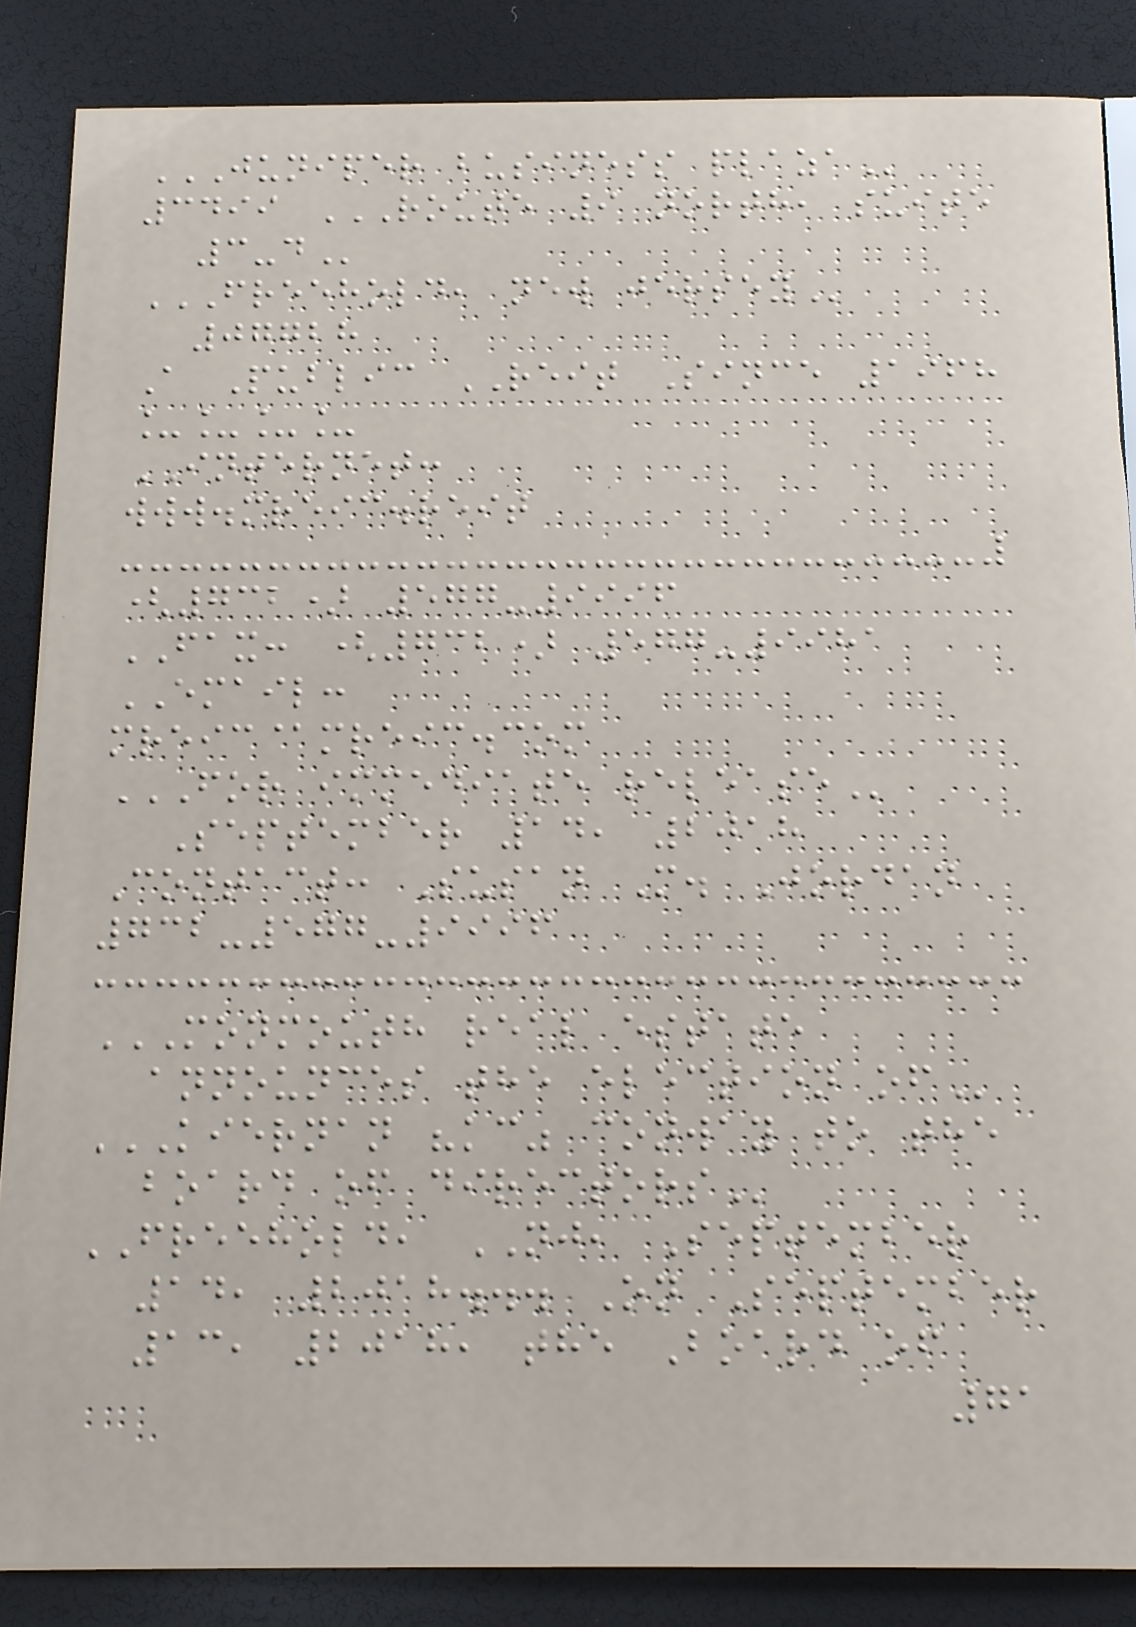JUNIPER BUSINESS PLAZA
3499 ROUTE 9 NORTH, SUITE
3-D
FREEHOLD, NEW JERSEY
07728
A Public REIT Since 1968
____
INTERNET:
www.mreic.reit
(732) 577-9996
FAX: (732) 577-9981
EMAIL:
mreic@mreic.com
FOR IMMEDIATE RELEASE
September 14, 2018
Contact: Susan M. Jordan
732-577-9996
MONMOUTH REAL ESTATE
ANNOUNCES THE ELECTION OF
KIERNAN "KC" CONWAY TO THE
BOARD OF DIRECTORS
FREEHOLD, NJ, September
14, 2018... On September
13, 2018, the Board of
71
